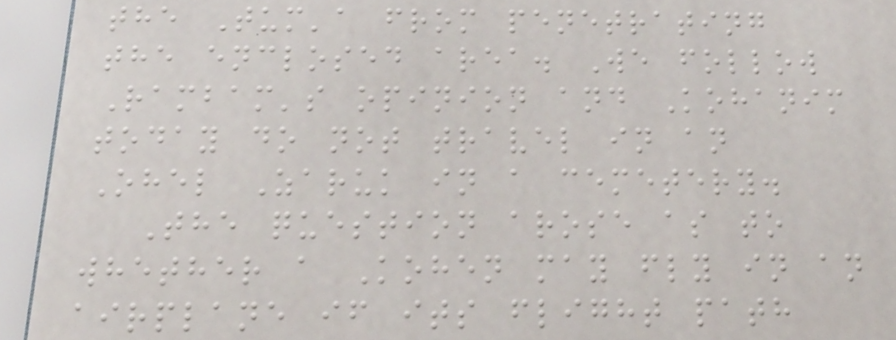the Tum'a from penetrating
the enclosed area. We follow
Rambam's opinion and Kohanim
today do not travel in an
Ohel Zaruk in a cemetery.
The question arose as to
whether a Kohen may fly in an
airplane if its flight path
